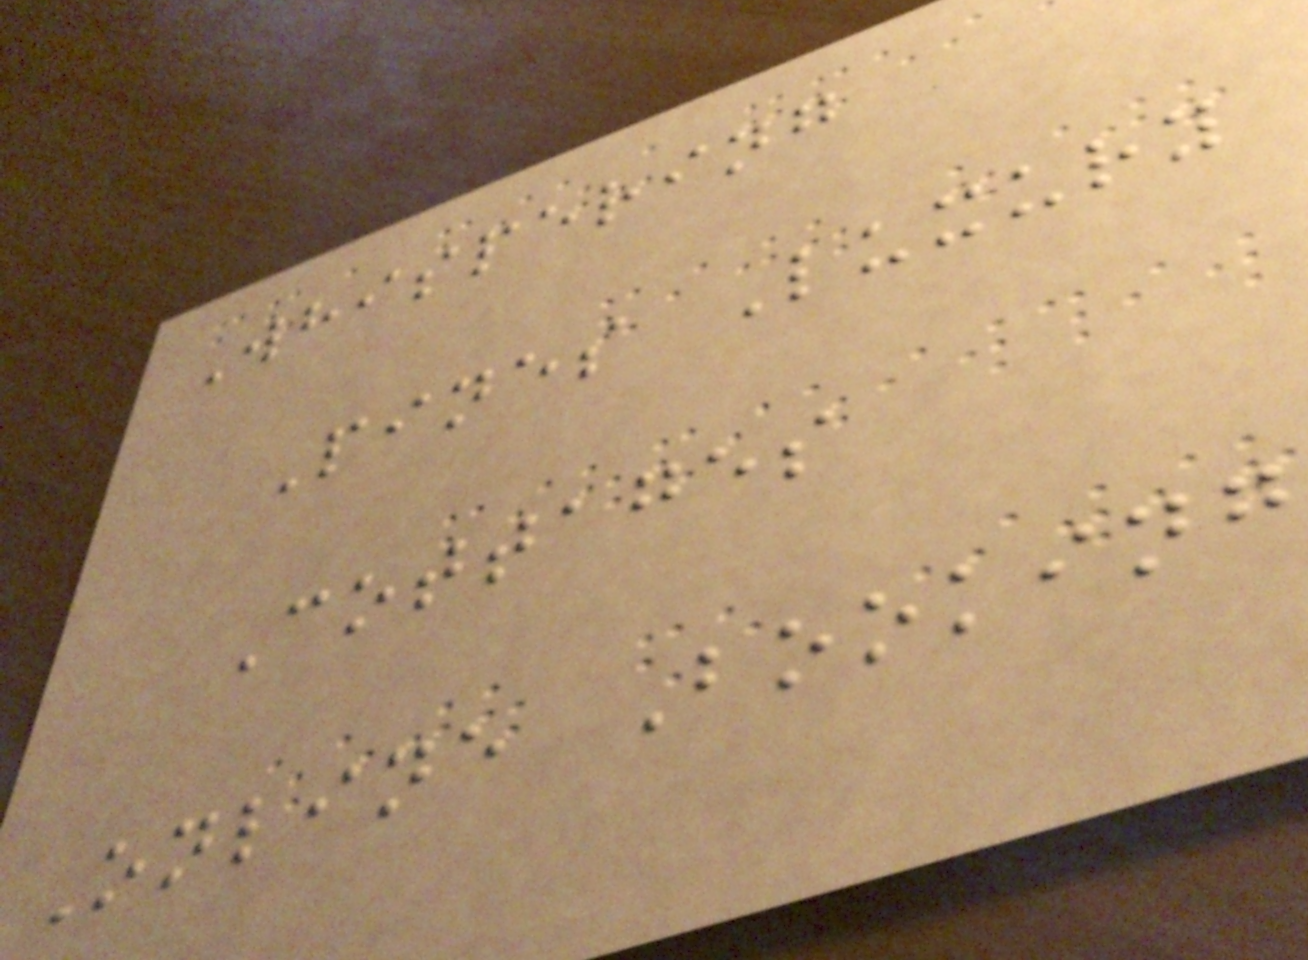Whispering
Pines Luxury
Cottages
Online Booking
